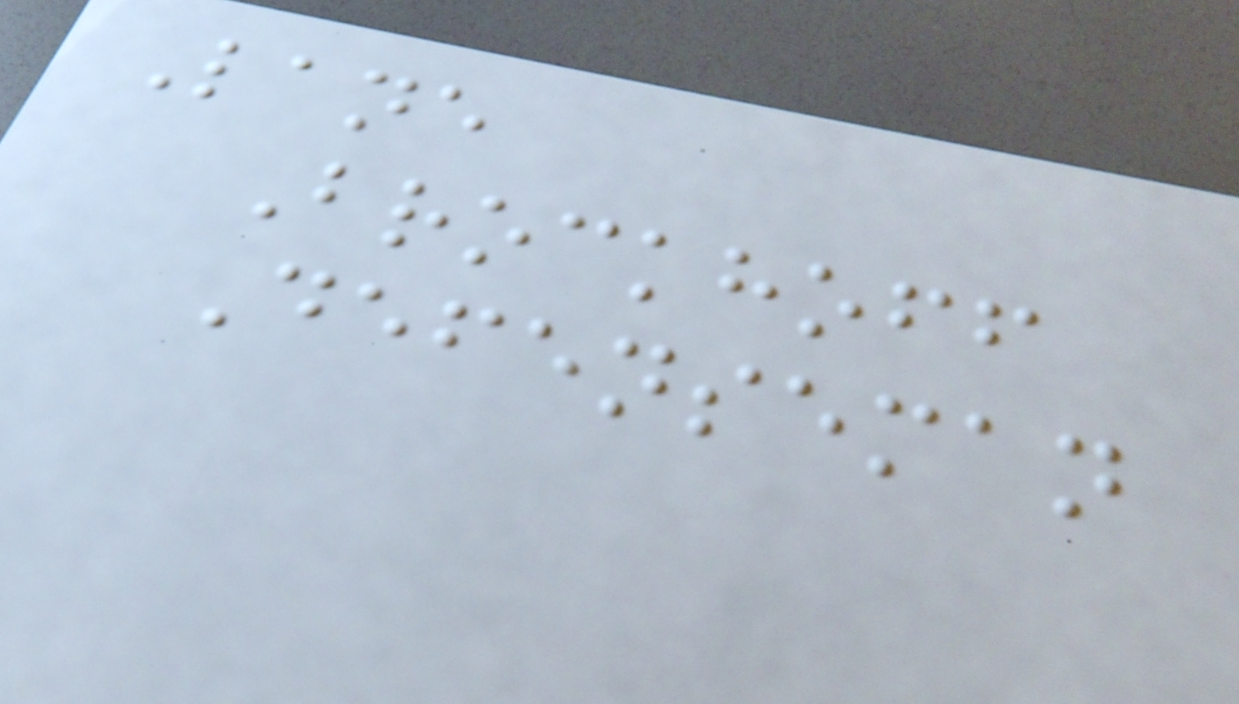Lane
Brockhoff
Defenseman
